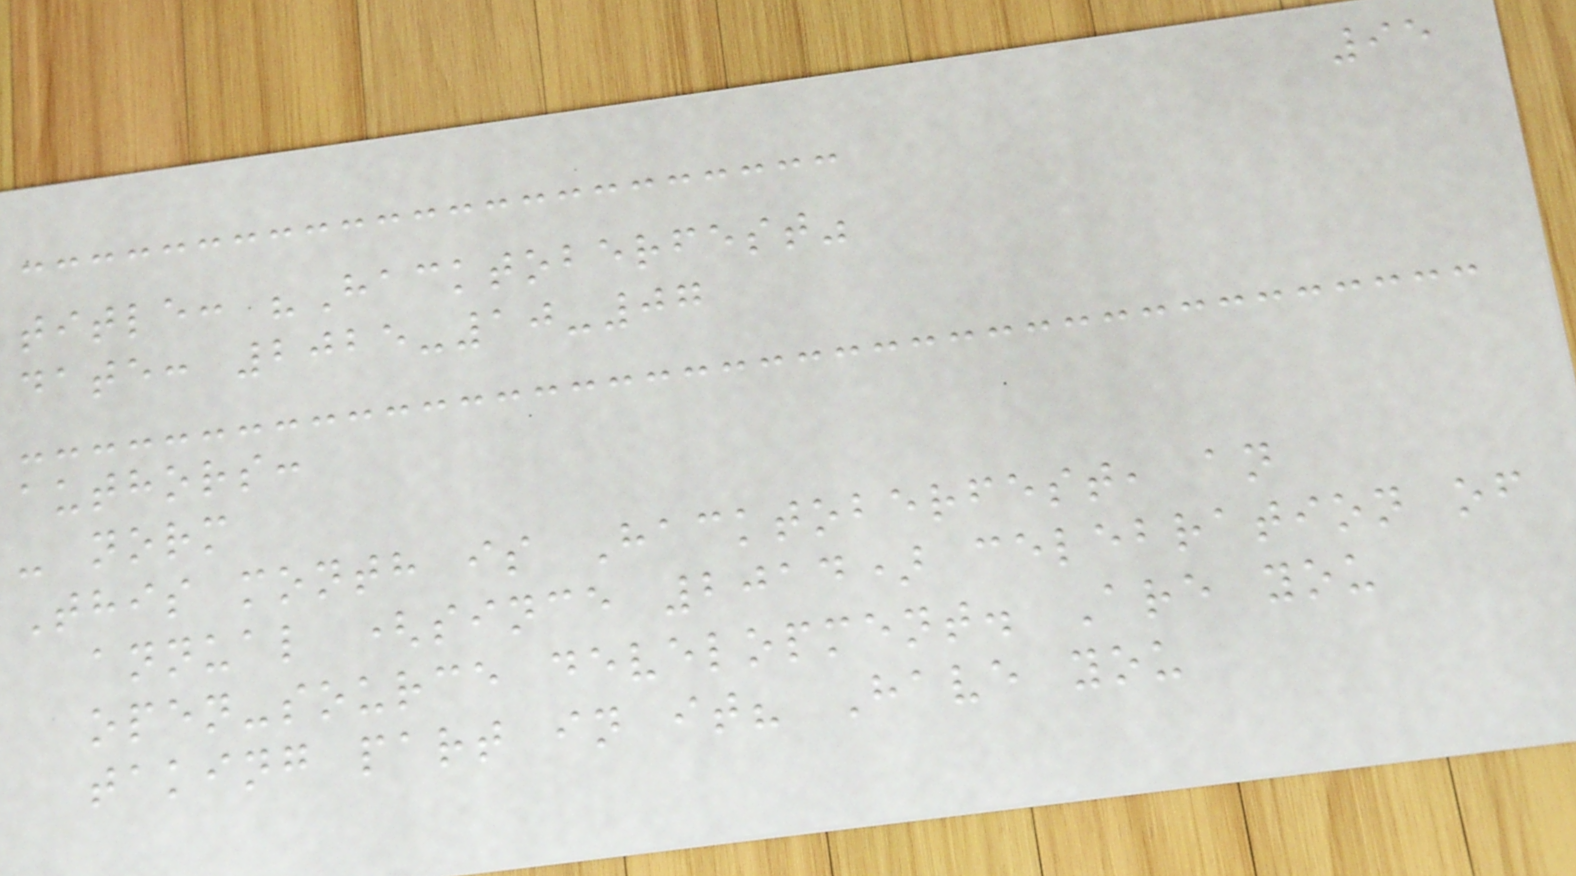95
title: "Hacktoberfest"
date: 2025-10-07
authors:
- norm
This month is Hacktoberfest, an
annual (since 2014) celebration of
open-source development. Are you
taking part in it? Have you
